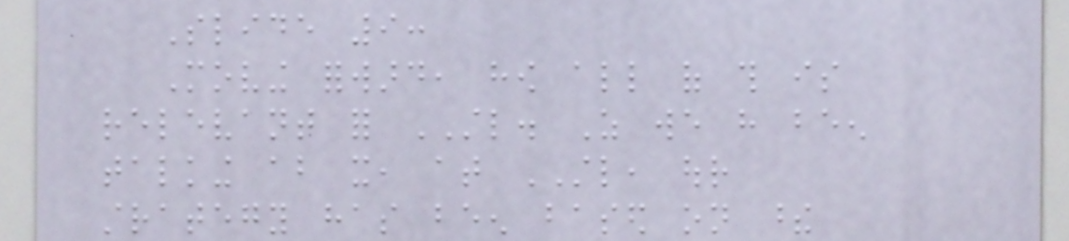Slide 9:
Moving forward, how all of this is
relevant for STL. As we have been
talking about it, at STL, our
strategy has been based on these
